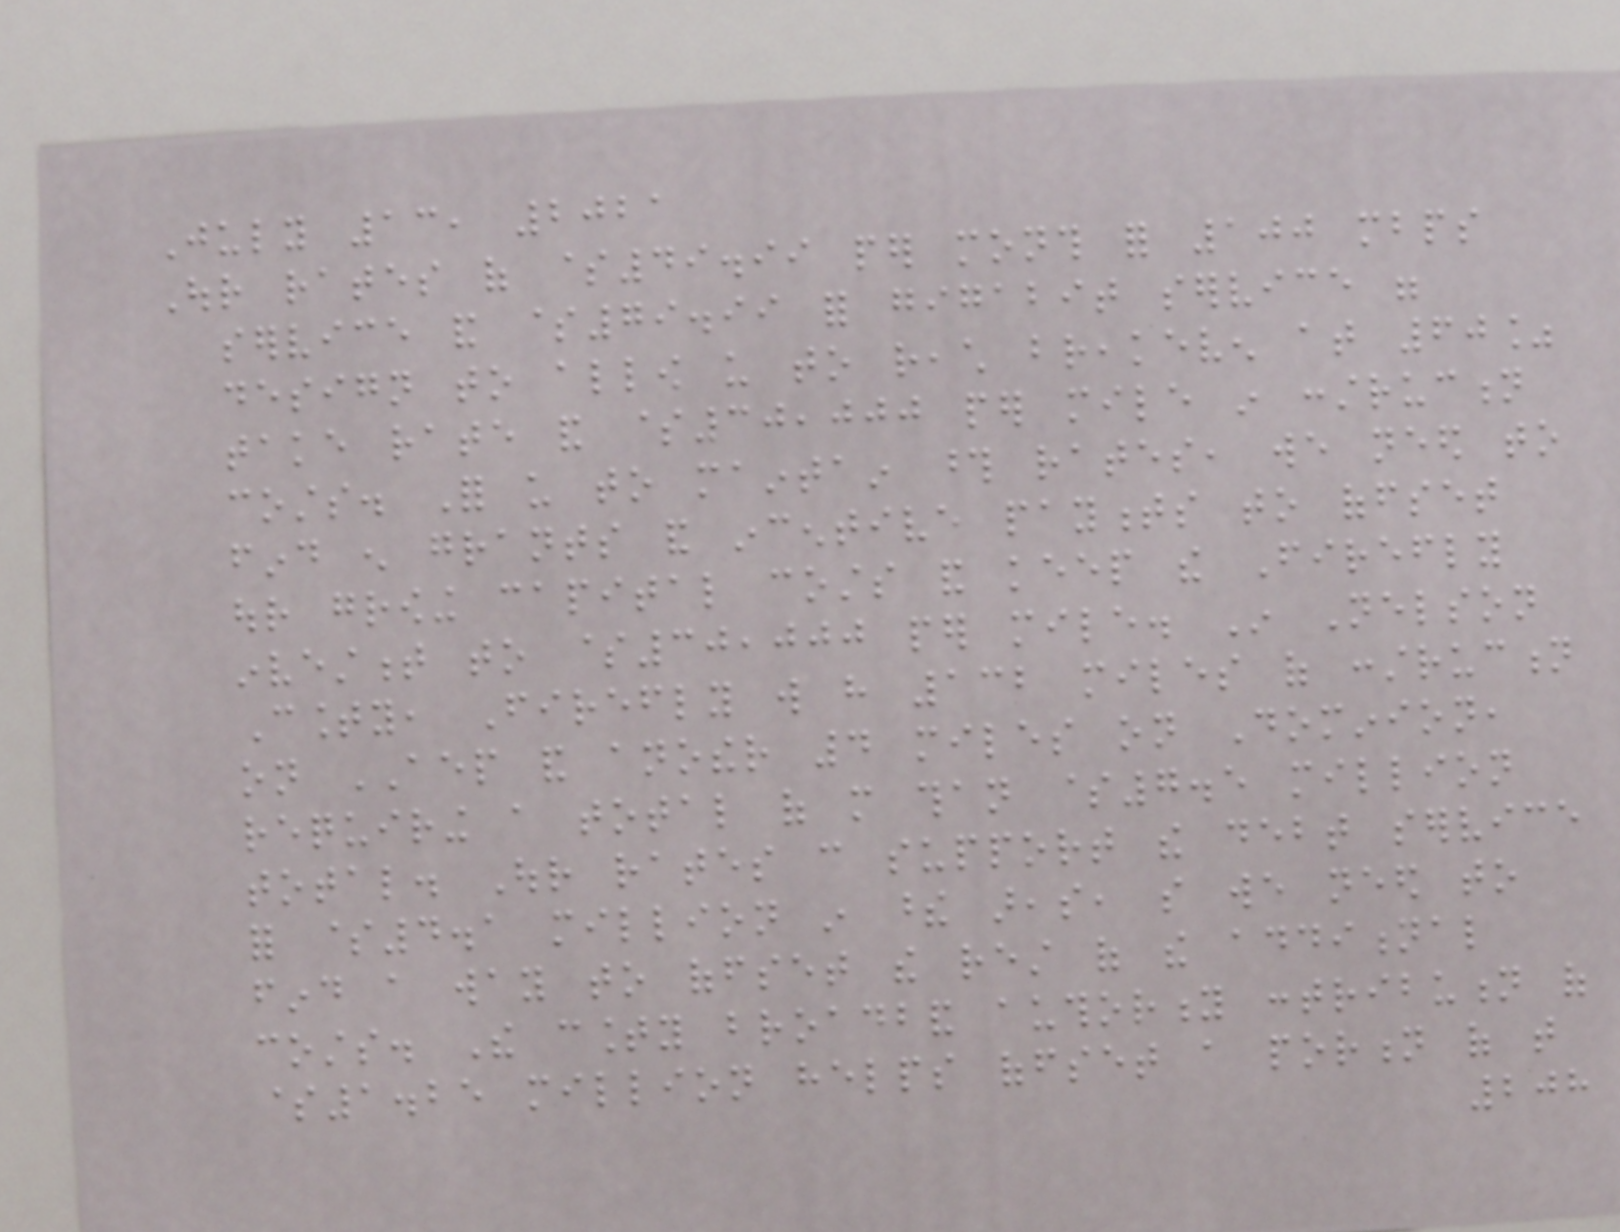July 13, 2021
Our rates of $49.99 per month for 100 mbps
service and $79.99 for gigabit service were
design to allow us to reach breakeven at 60%
take rate and $30,000 per mile in construction
costs. For us to maintain those rates, we need to
find enough grants and incentive payments to offset
our growing capital costs and keep the Firefly
investment to $30,000 per mile. In Nelson
County, Firefly will have 132 miles of construction
on AEP and another 4 miles on Dominion,
requiring a total of more than $7.5 million
total. Our rates can support the debt service
for $4.1 million in these areas, so we need to
find a way to offset the rest of the additional
costs. The county broadband authority contribution of
$1.25 million helps offset a portion of that
208
